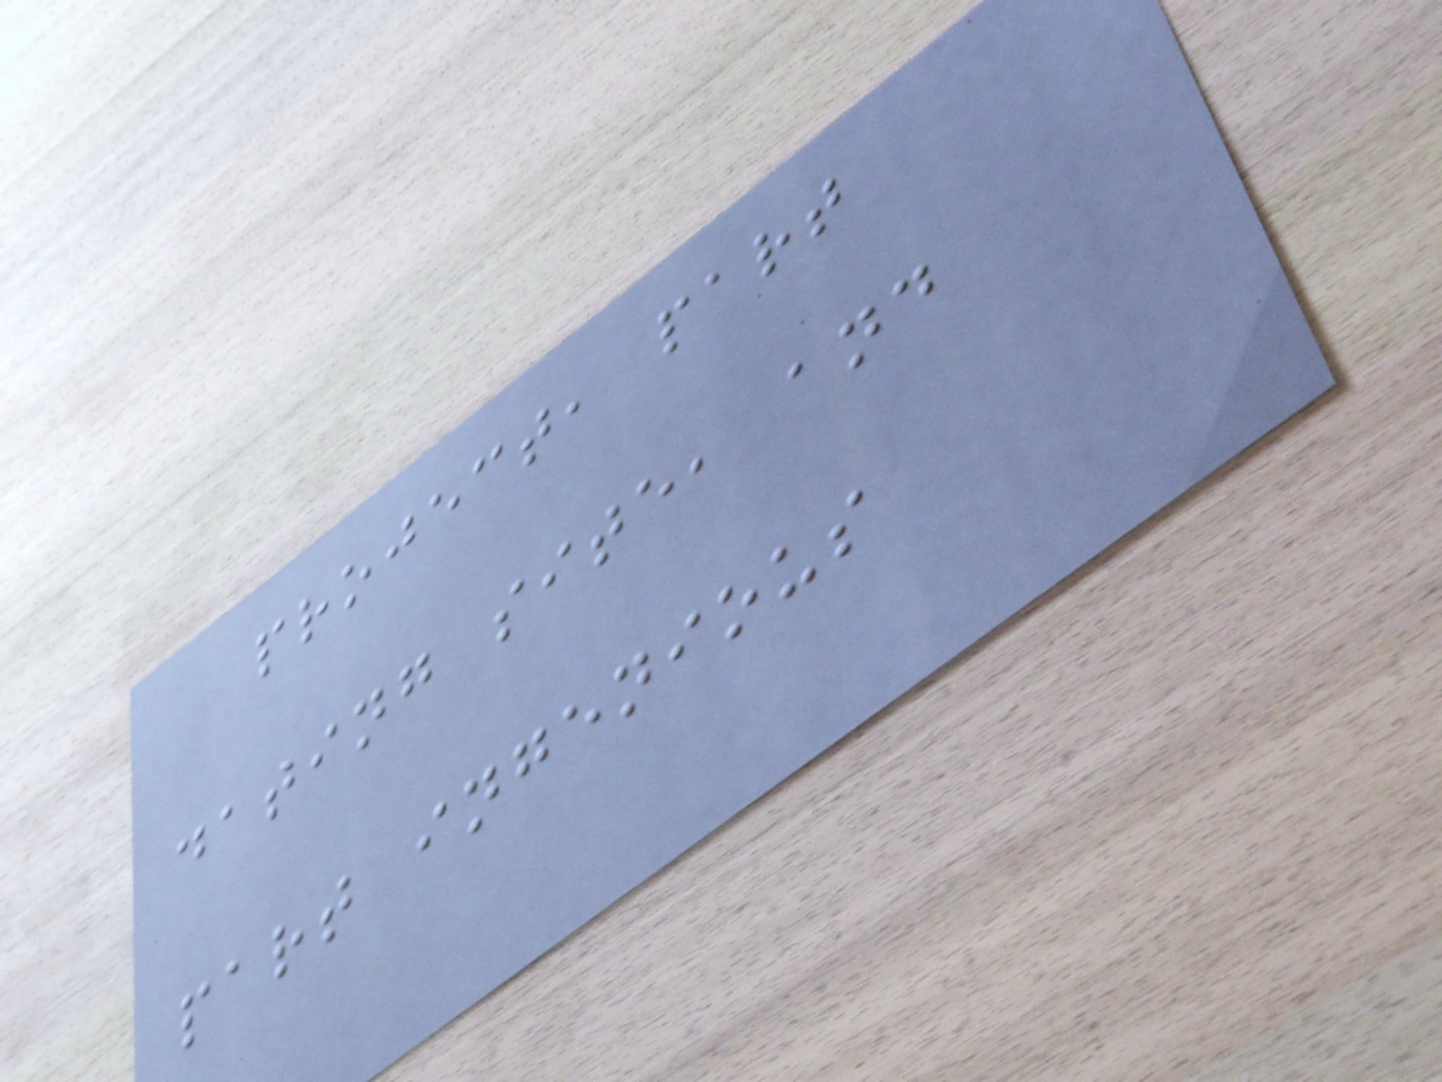project, part
dating site, and
part ingenious
